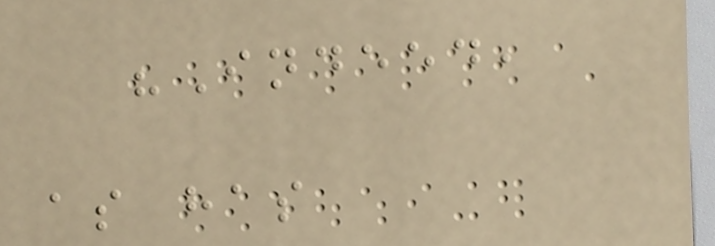"Indeed,
as has
